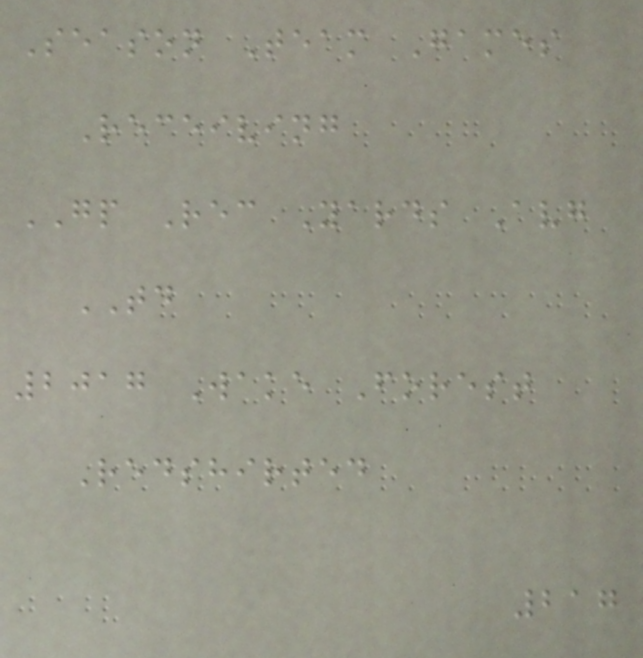Season Team Games
Receiving
GP Rec Yards Avg
TD
2017 Wake Forest
Redshirted
217
